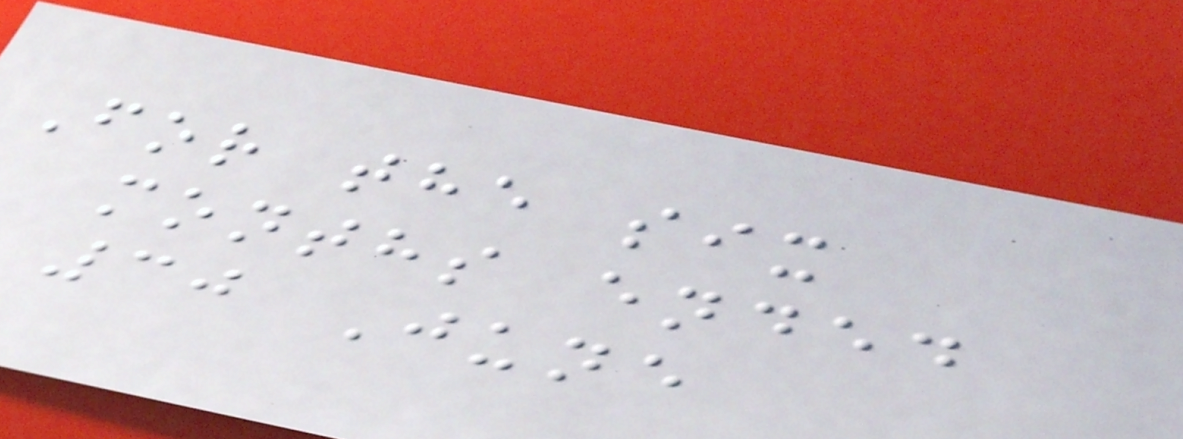For the six
months ended
30 June
